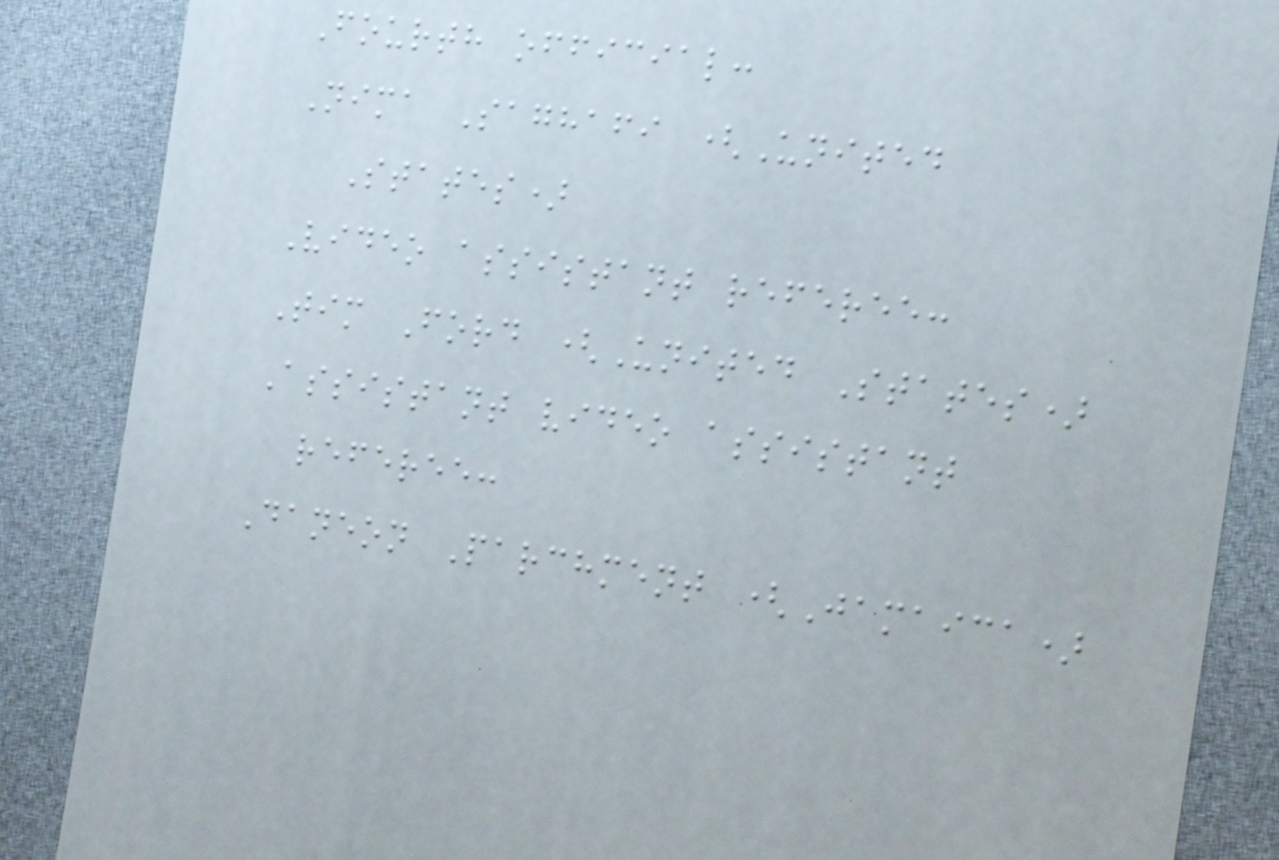Fourth official:
Nima Saghafi (United
States)
Video assistant referee:
Tim Ford (United States)
Assistant video assistant
referee:
Daneon Parchment (Jamaica)
